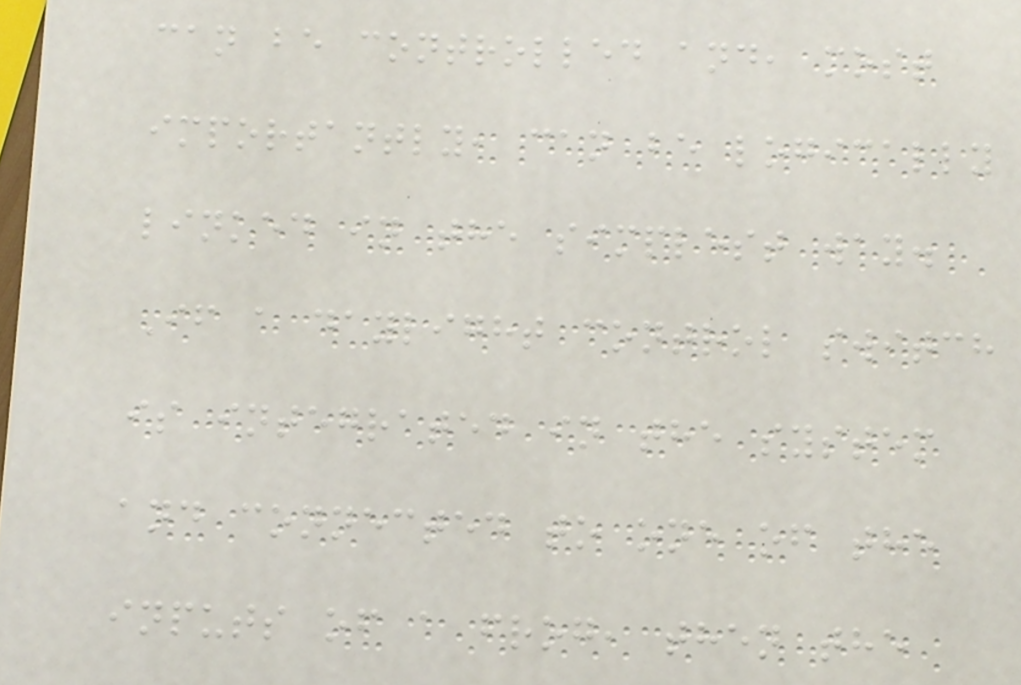can be controlled and, most
importantly, can be logically
linked in the simplest way.
If a daylight control switch
is integrated in the system
and connected to one of the
inputs of a frog, then the
